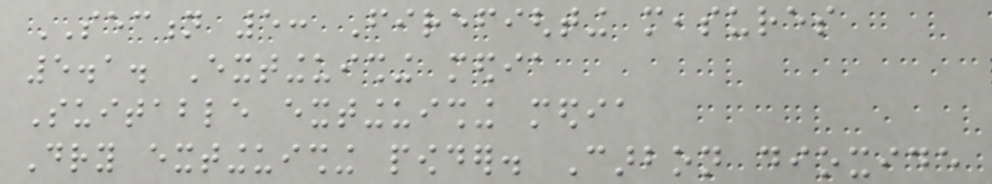SECTION 5: Firefighting measures
5.1. Extinguishing media
Suitable extinguishing media
Dry extinguishing powder. Carbon dioxide
